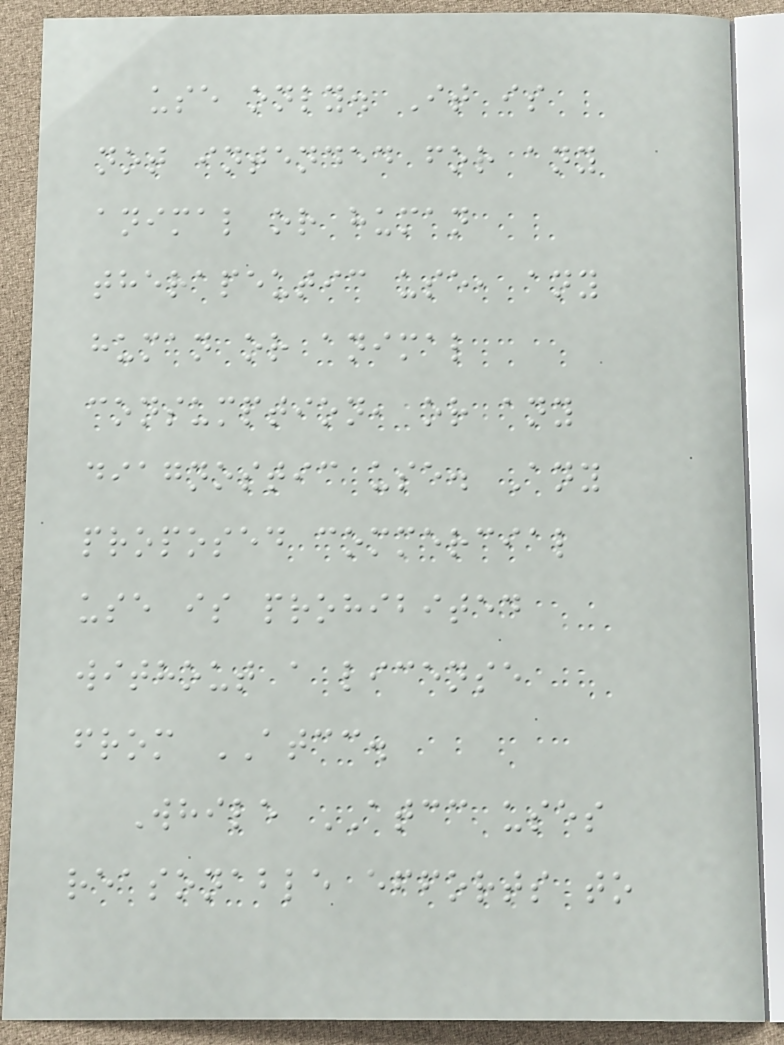use only. It is
not intended for any
animal or human
therapeutic use, any
human or animal
consumption, or any
diagnostic use. Any
proposed commercial
use is prohibited
without a license
from ATCC.
While ATCC uses
reasonable efforts to
